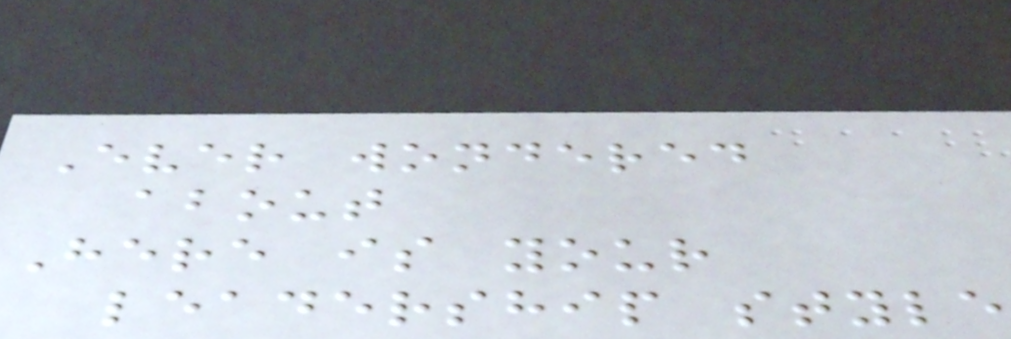Ever wondered
about
Here is your
leadership style
